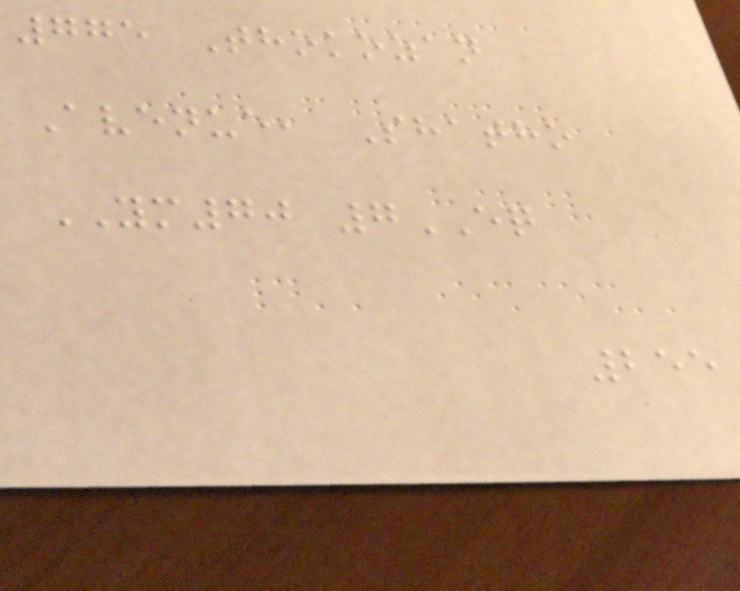775 Thokozan
Avenue, Shatho
YM70 7EQ
255
